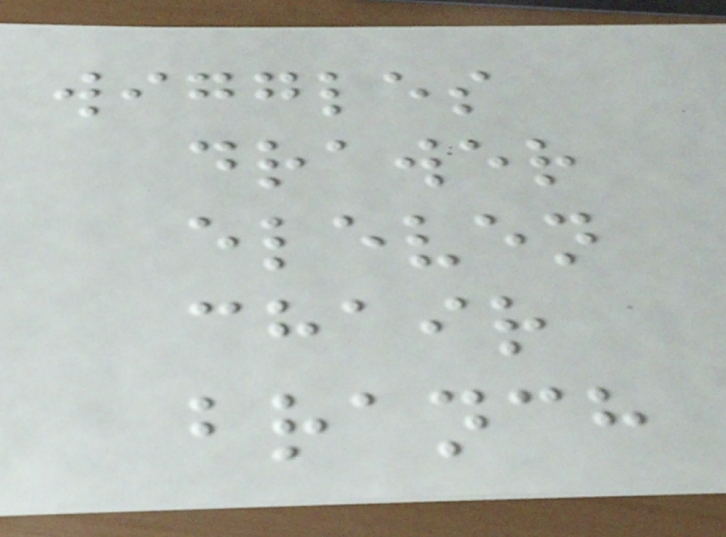wiggles
drawer
eleven
chair
branch
